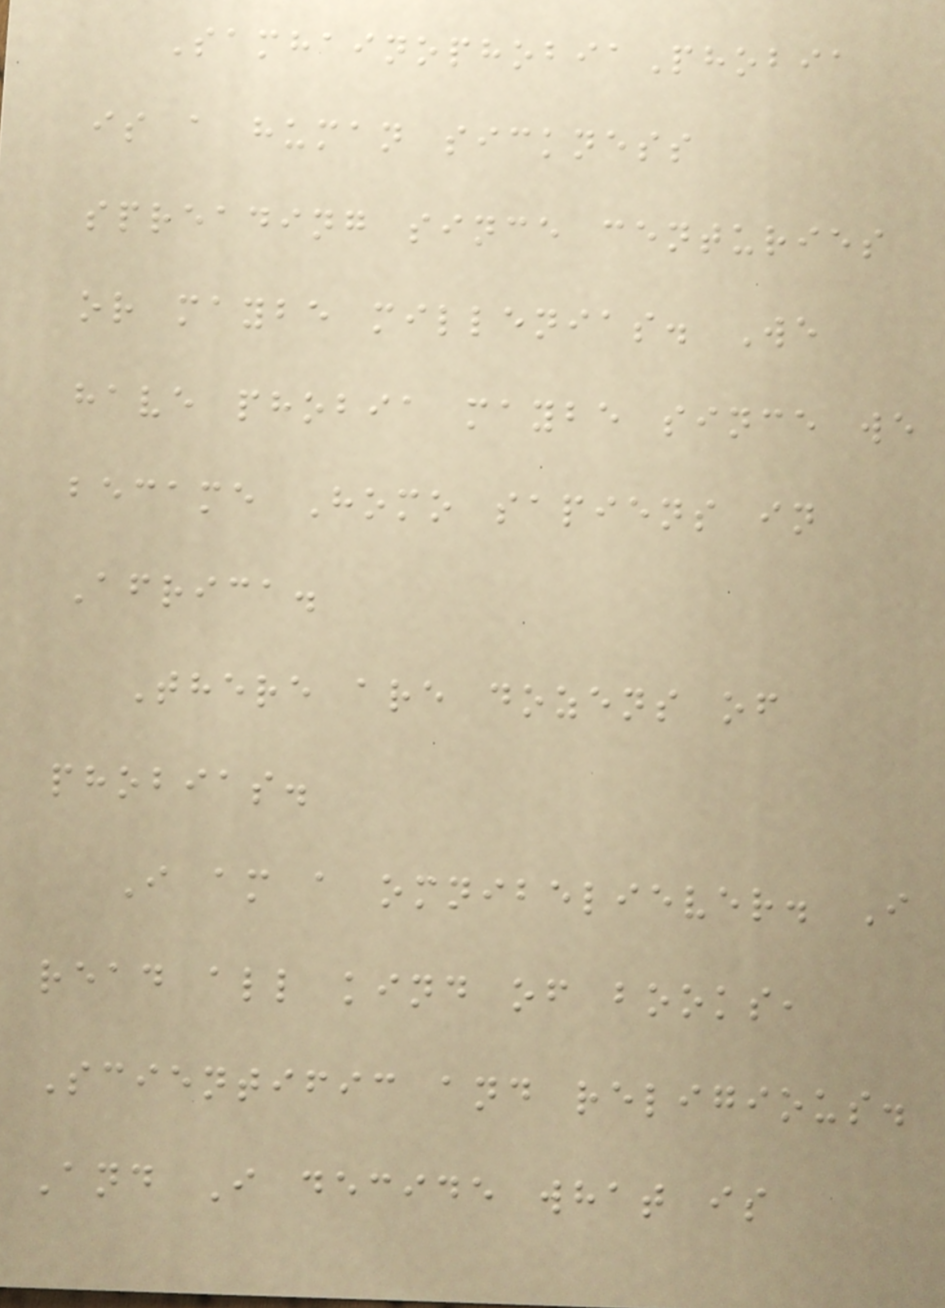SamhainophobiaPhobia
is a human sickness
spreading since centuries
or maybe millenias. We
have phobia maybe since we
became Homo sapiens in
Africa.
There are dozens of
phobias.
I am a omnibeliever. I
read all kind of books,
Scientific and religious.
And I decide what is
